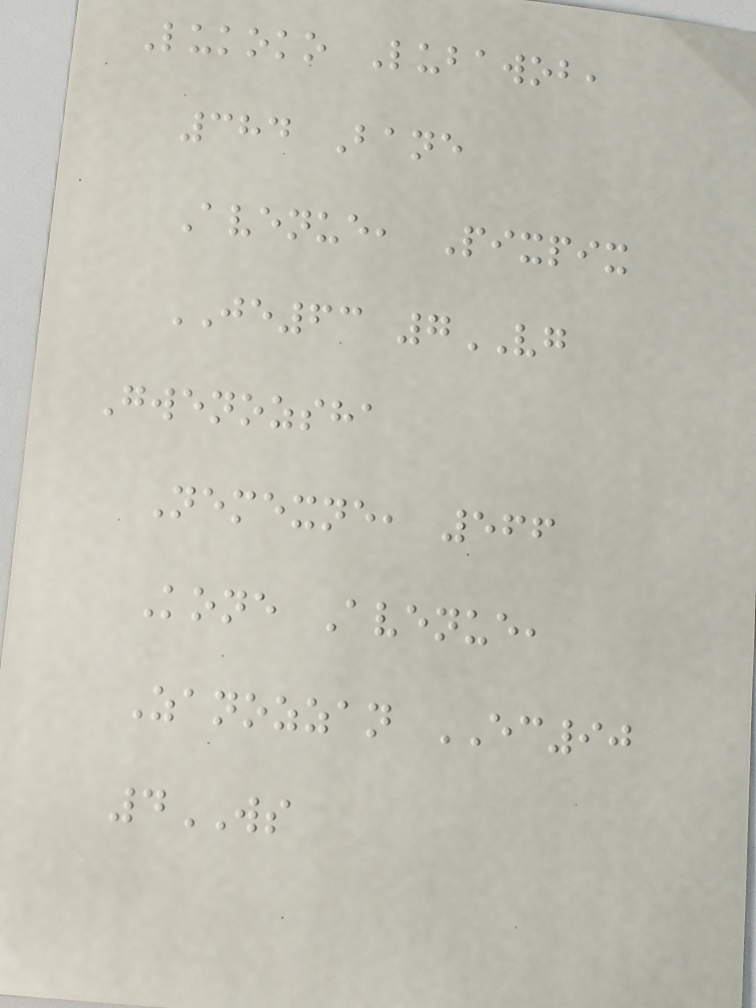Lukoko Lubawob,
384 Bane
Avenue, Pixpix
JE63 7VG
Gwenozsha
Nemexne, 566
Kone Avenue,
Zanozzan EC90
4WS
